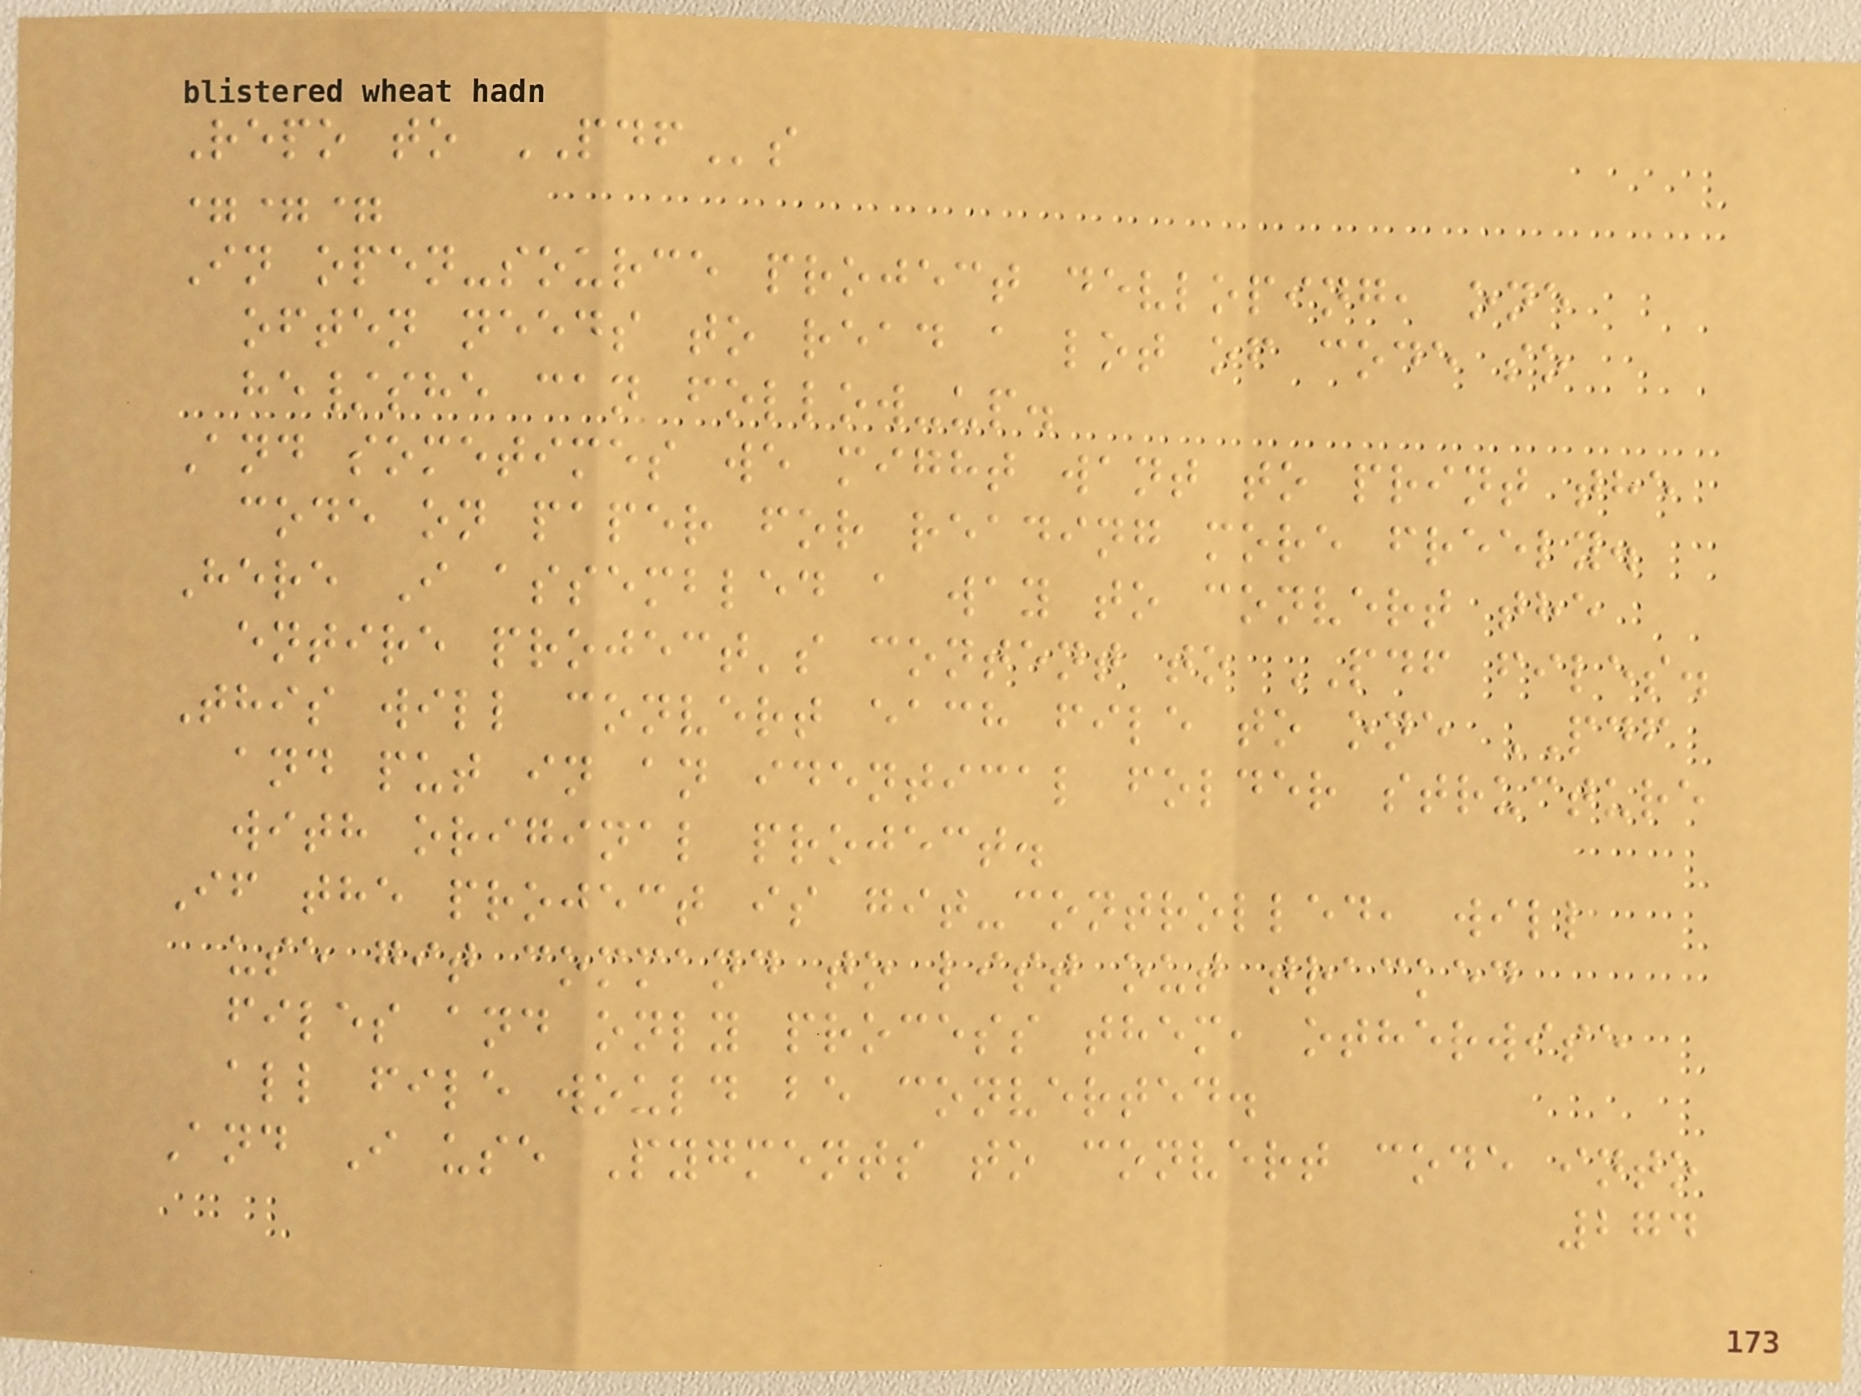Repo to PDFs
===
In open-source project devloping, one
often needs to read a lot of code so
he/she can follow-up.
And sometimes we might want to print the
code on paper for reading more freely.
Here I assembled a way to convert the
entire project's content to PDF files.
This will convert each file to one PDF
and put in an identical folder structure
with original project.
If the project is git-controlled, will
use git command to list out tracked
files and only process them, otherwise
all file would be converted.
And I use Pygments to convert code into
274
